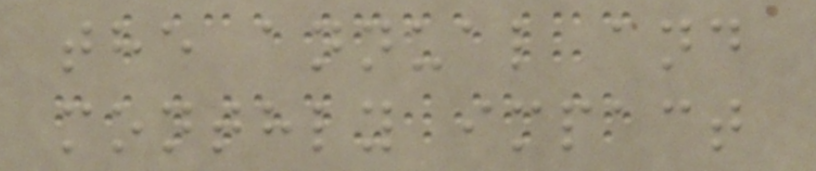the annual and
monthly impact
